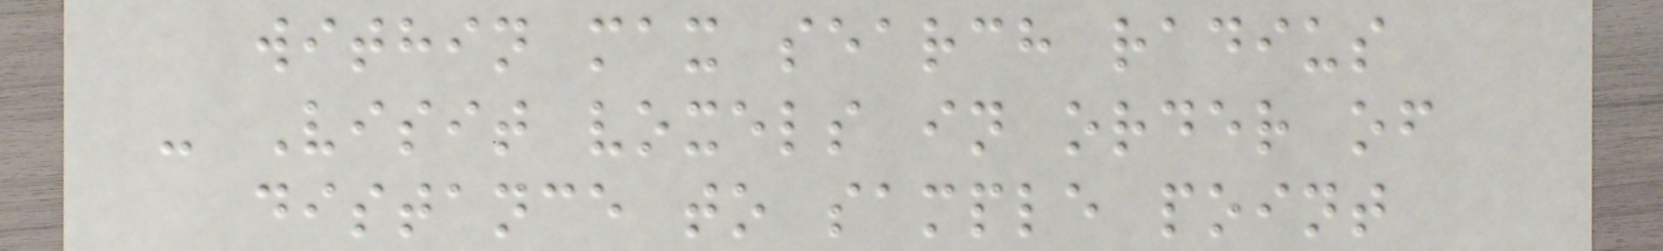within max search radius
- Visit voxels in order of
distance to sample point
